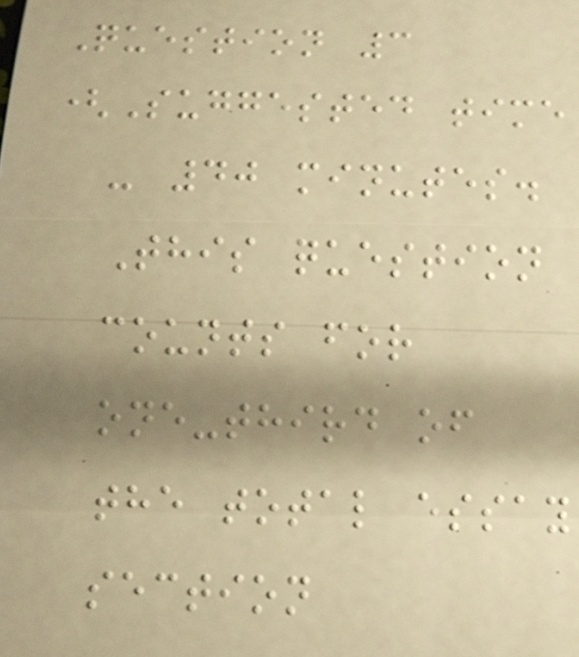Question 3
(Suggested time
- 40 minutes.
This question
counts for
one-third of
the total essay
section
